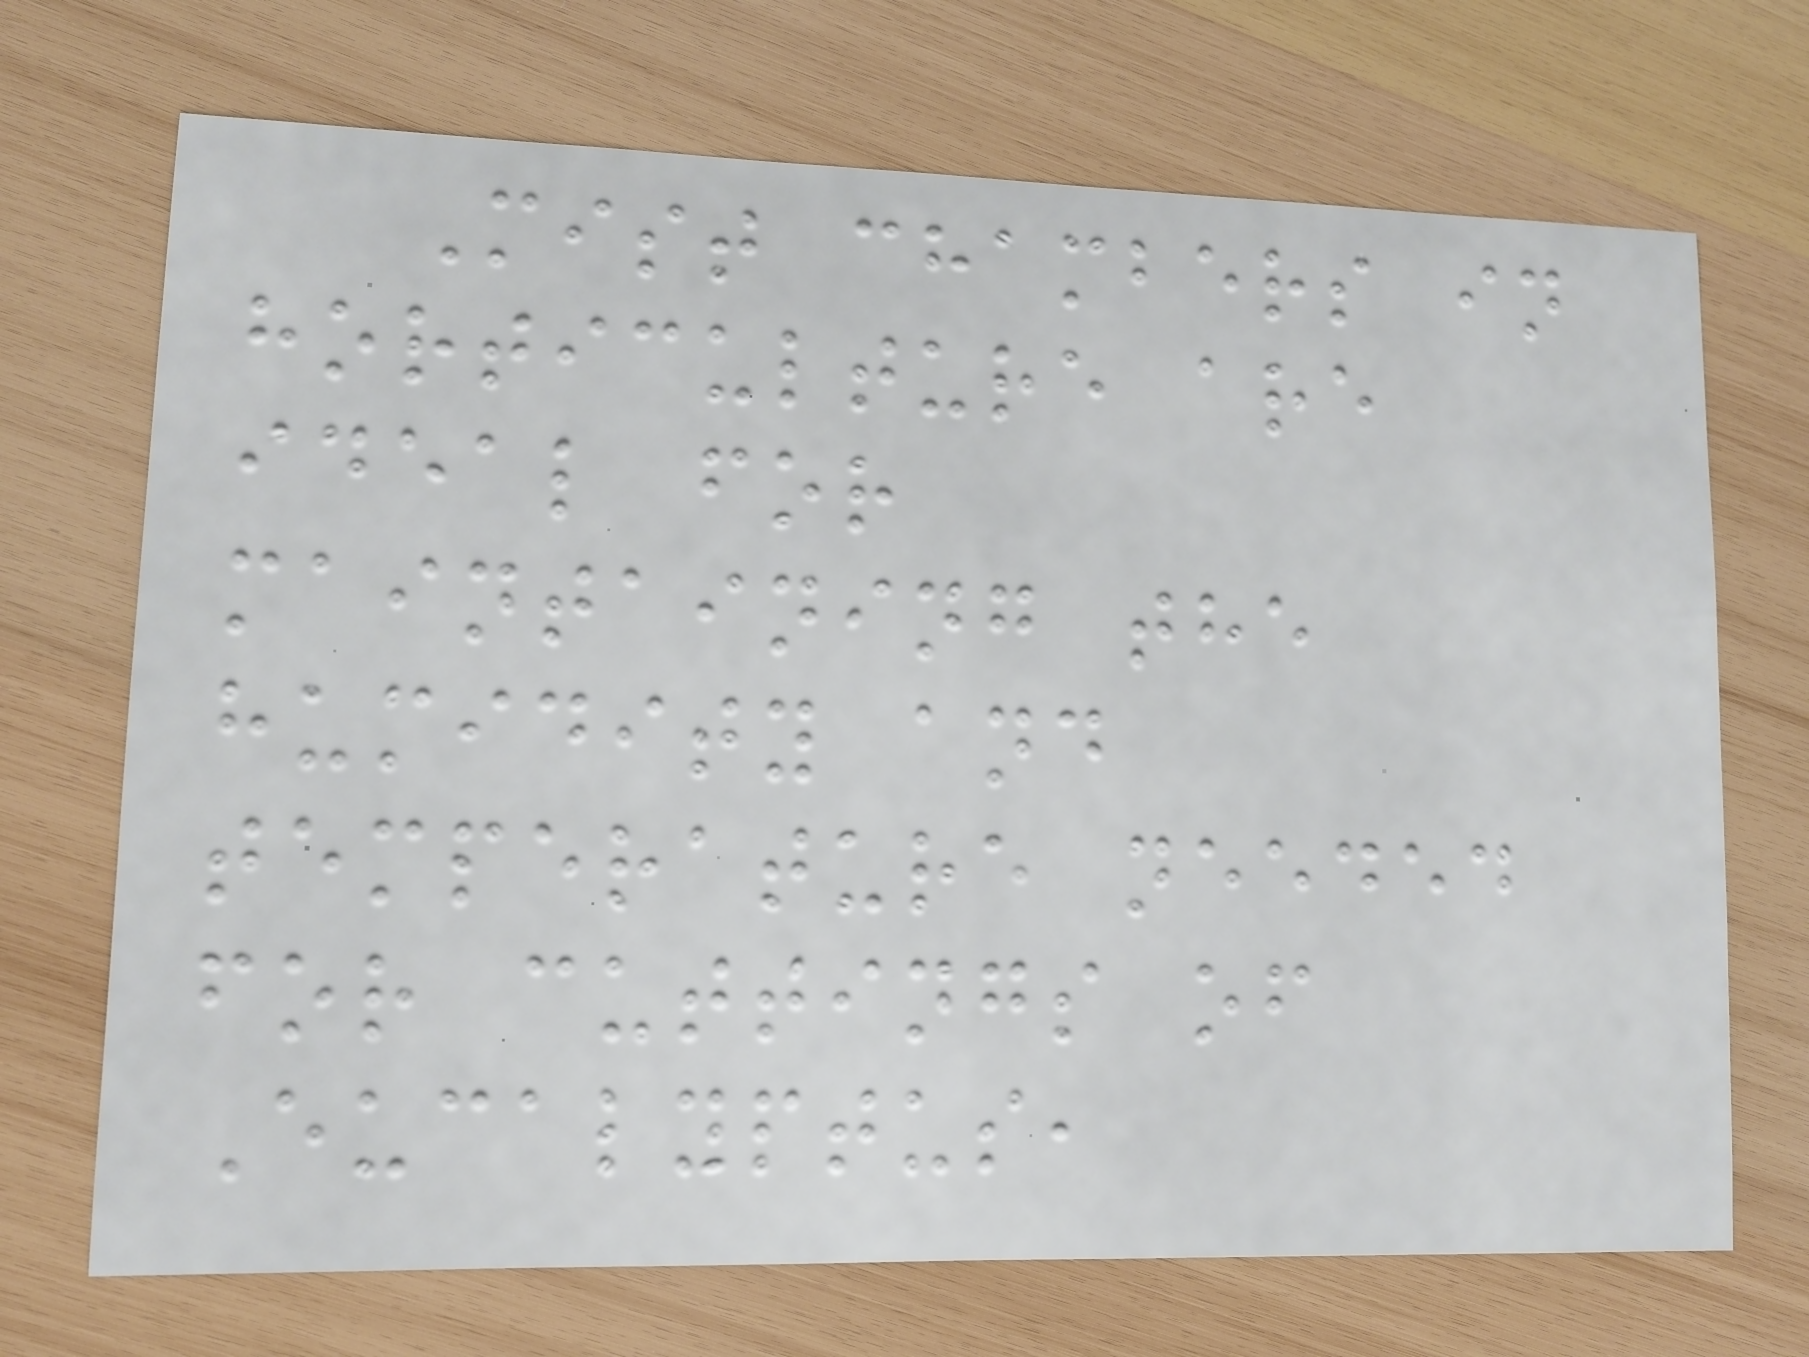Mist chambers in
horticulture are
ideal for
maintaining the
humidity and
temperature needed
for cuttings of
Eucalyptus,
